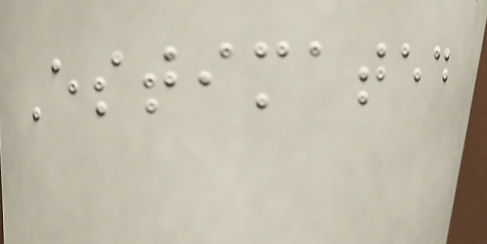Estimated
